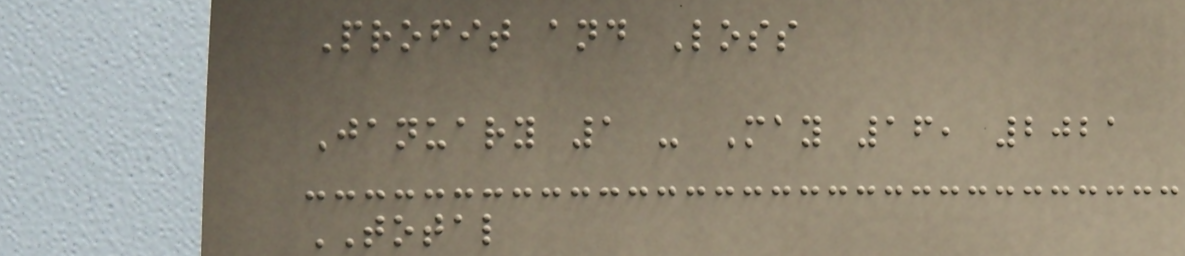Profit and Loss
January 1 - May 16, 2021
TOTAL
